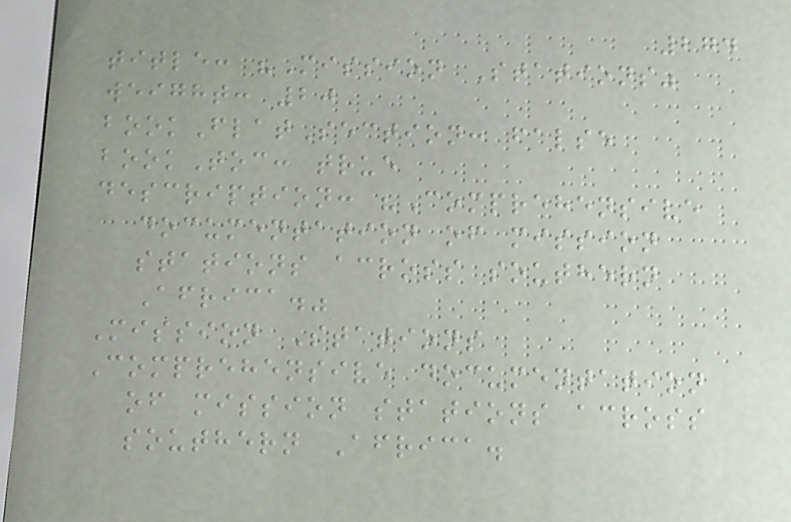274
title: "Mission Stations"
weight: 20
bookFlatSection: false
bookToc: true
description: "Comprehensive
documentation of mission
stations across southern
Africa."
Mission Stations
Comprehensive documentation
of mission stations across
southern Africa.
